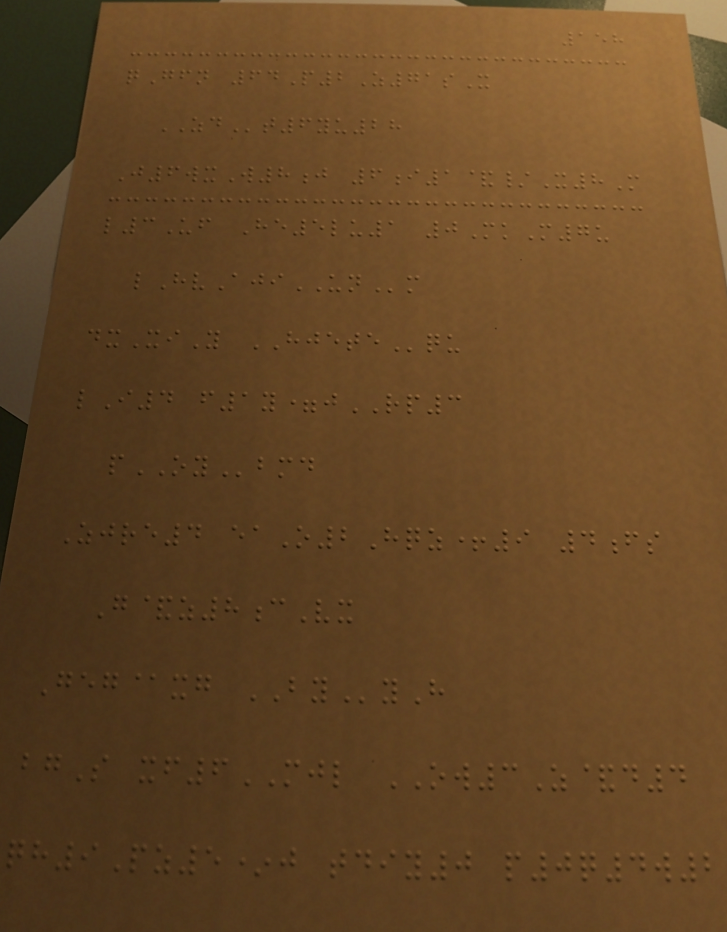158
qGfn 64P2Z71sX
ZDt6yu28
J6wxW8j 6i1&/X8M
l3Uf He5lu1 0MkM7u
lHvAjiUNm
dxXiY HJETEqu
lI4 f1y=jRP3
pOYbmd
Zjre4 eaO2Hqz+9 4fs
G&z8cVx
Geg@xg BYyH
bgS xf6MJL OW3Z&d4
qh9Pz5*j tdiy0 p0q4w2
